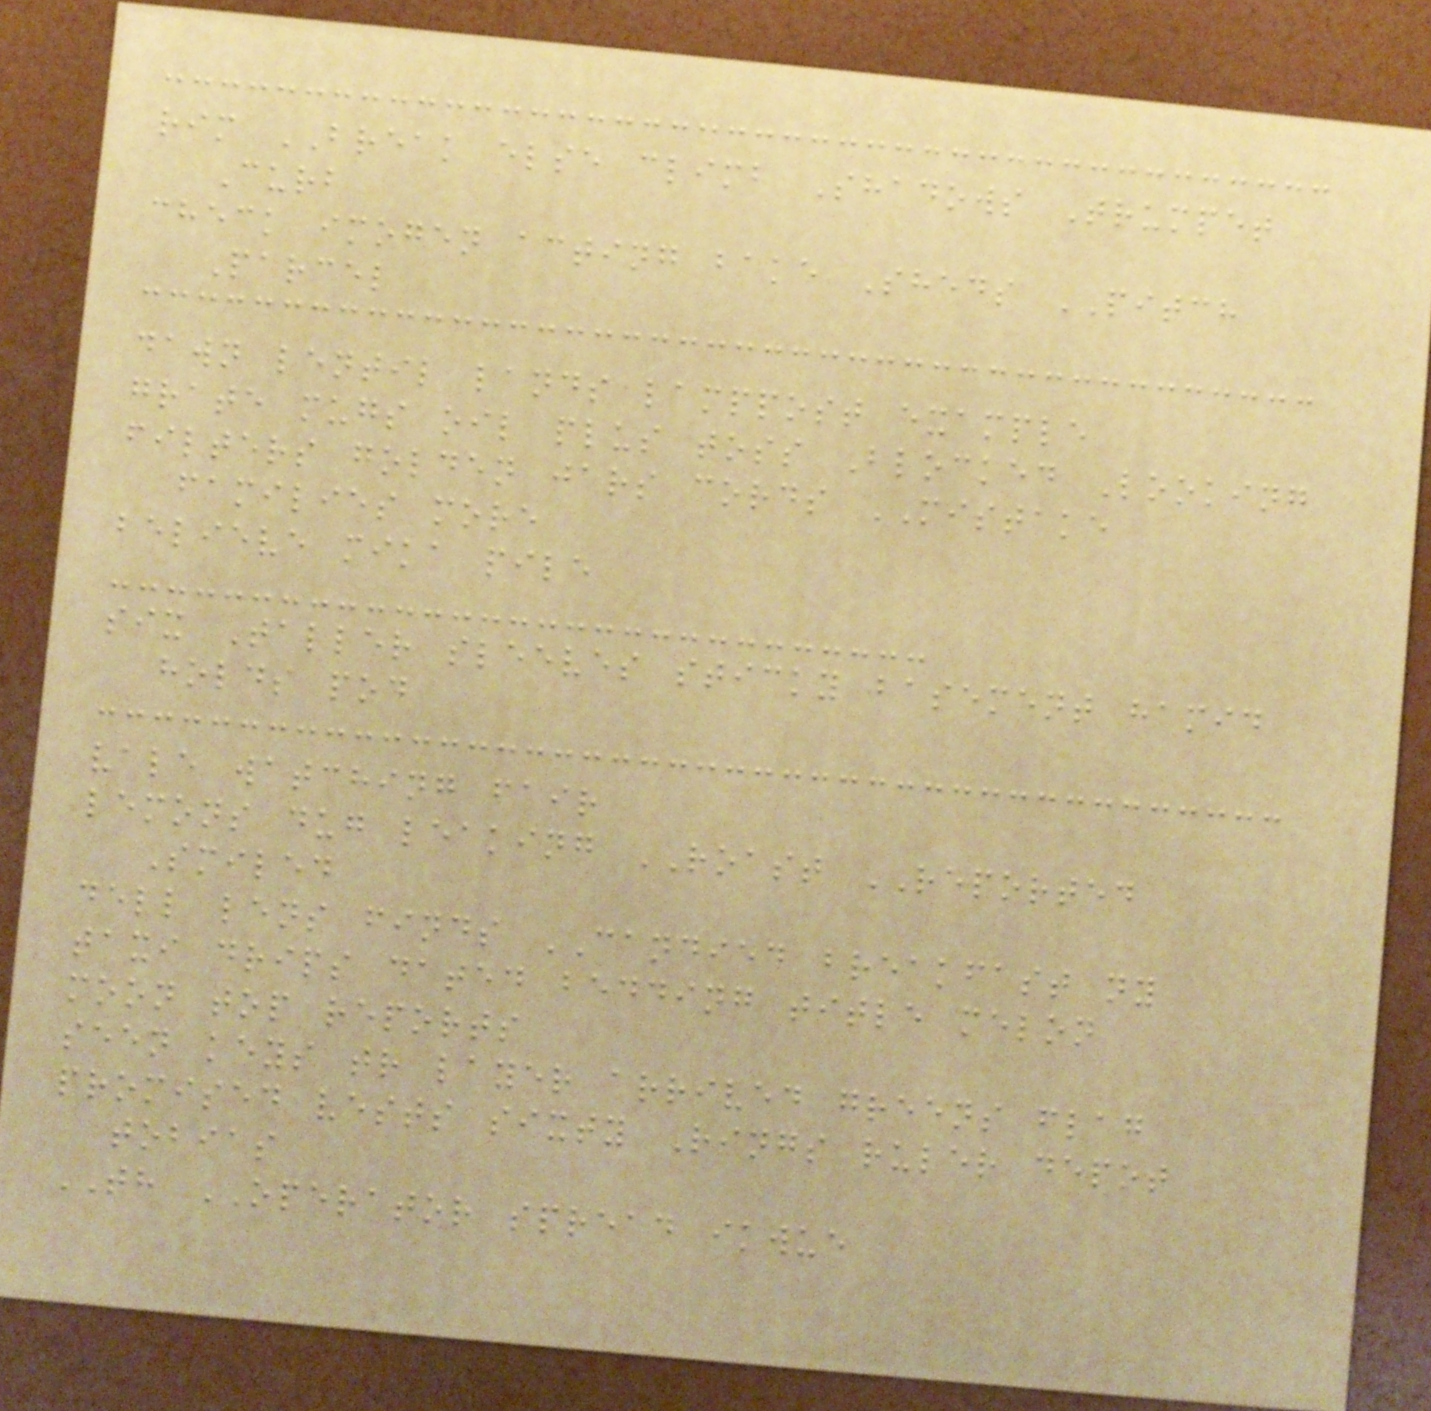rim BREAK else climb Shadows Trumpet
Curb
check imogen acting bake Sheds PITCH
Parcel
dawn lentil lands lamppost example
grate mugs oil plus toss Blocked Looking
filters golden jars cords MISTAKE
families more
believe mika pile
six Taller sleeves sticky basement hamid
holds pod
vale watching fair
lemons dug leaking ROAST REPORTED
Smiled
dell lens finds CANDIED breakfast ny
taxi drips dated bedding title melon
moon top reports
seen keys tr layer arrived greens flag
promised vests sixty Rings ruler depot
tobias
TH OPERATOR spread ikwue
